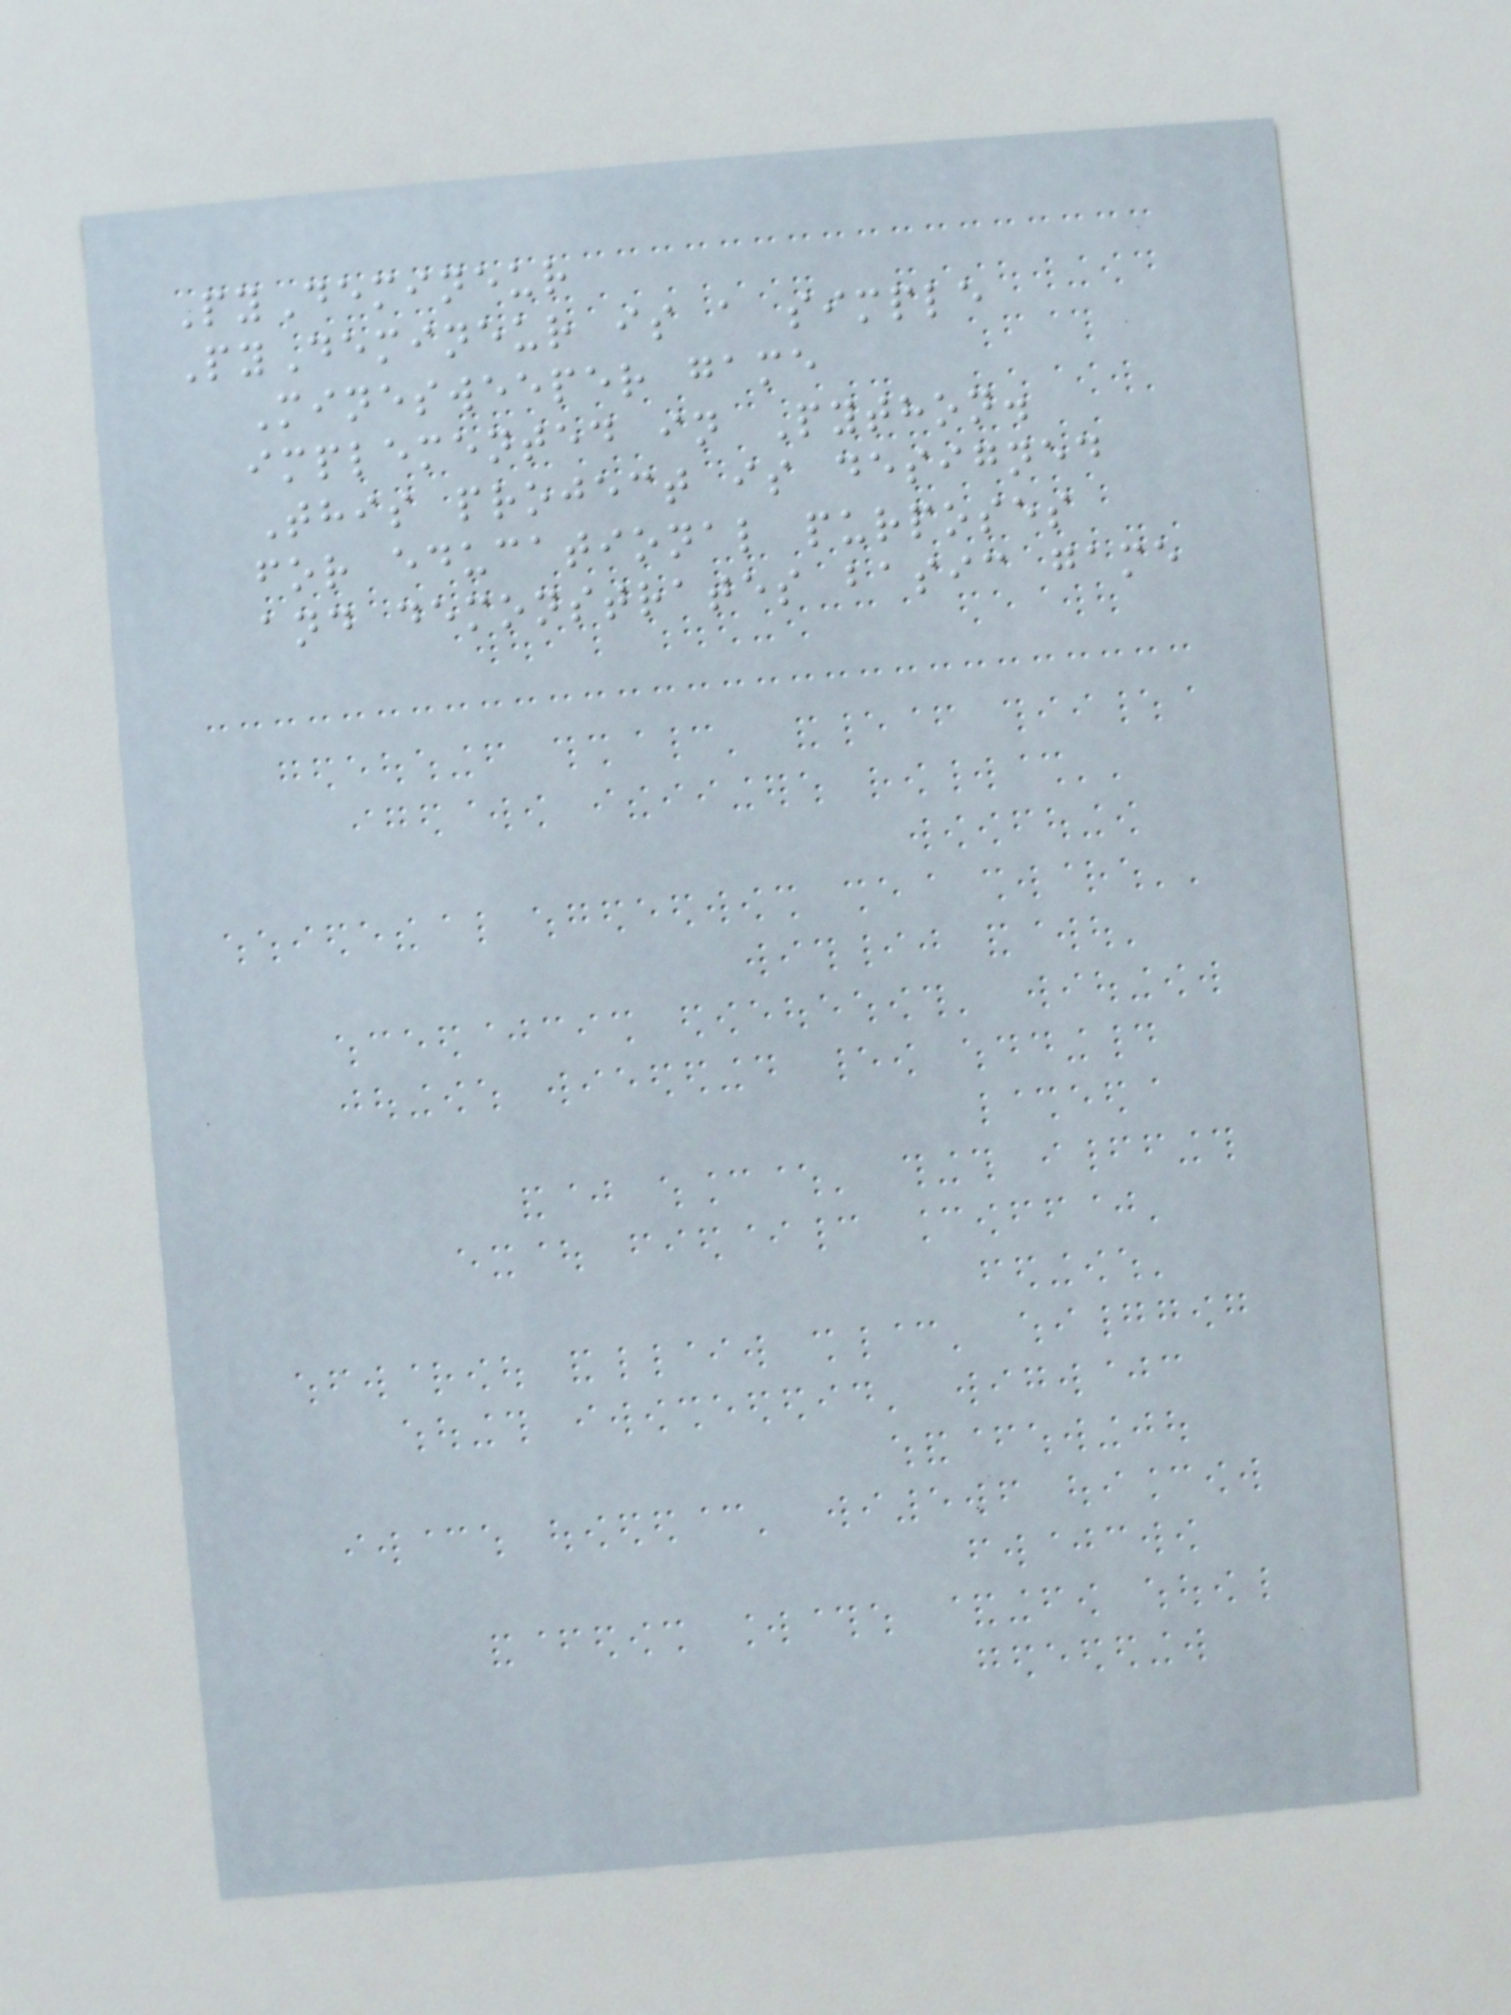PyDemineur
PyDemineur is a simple
Minesweeper game
implemented in Python.
This project is designed
for educational purposes
and demonstrates basic game
